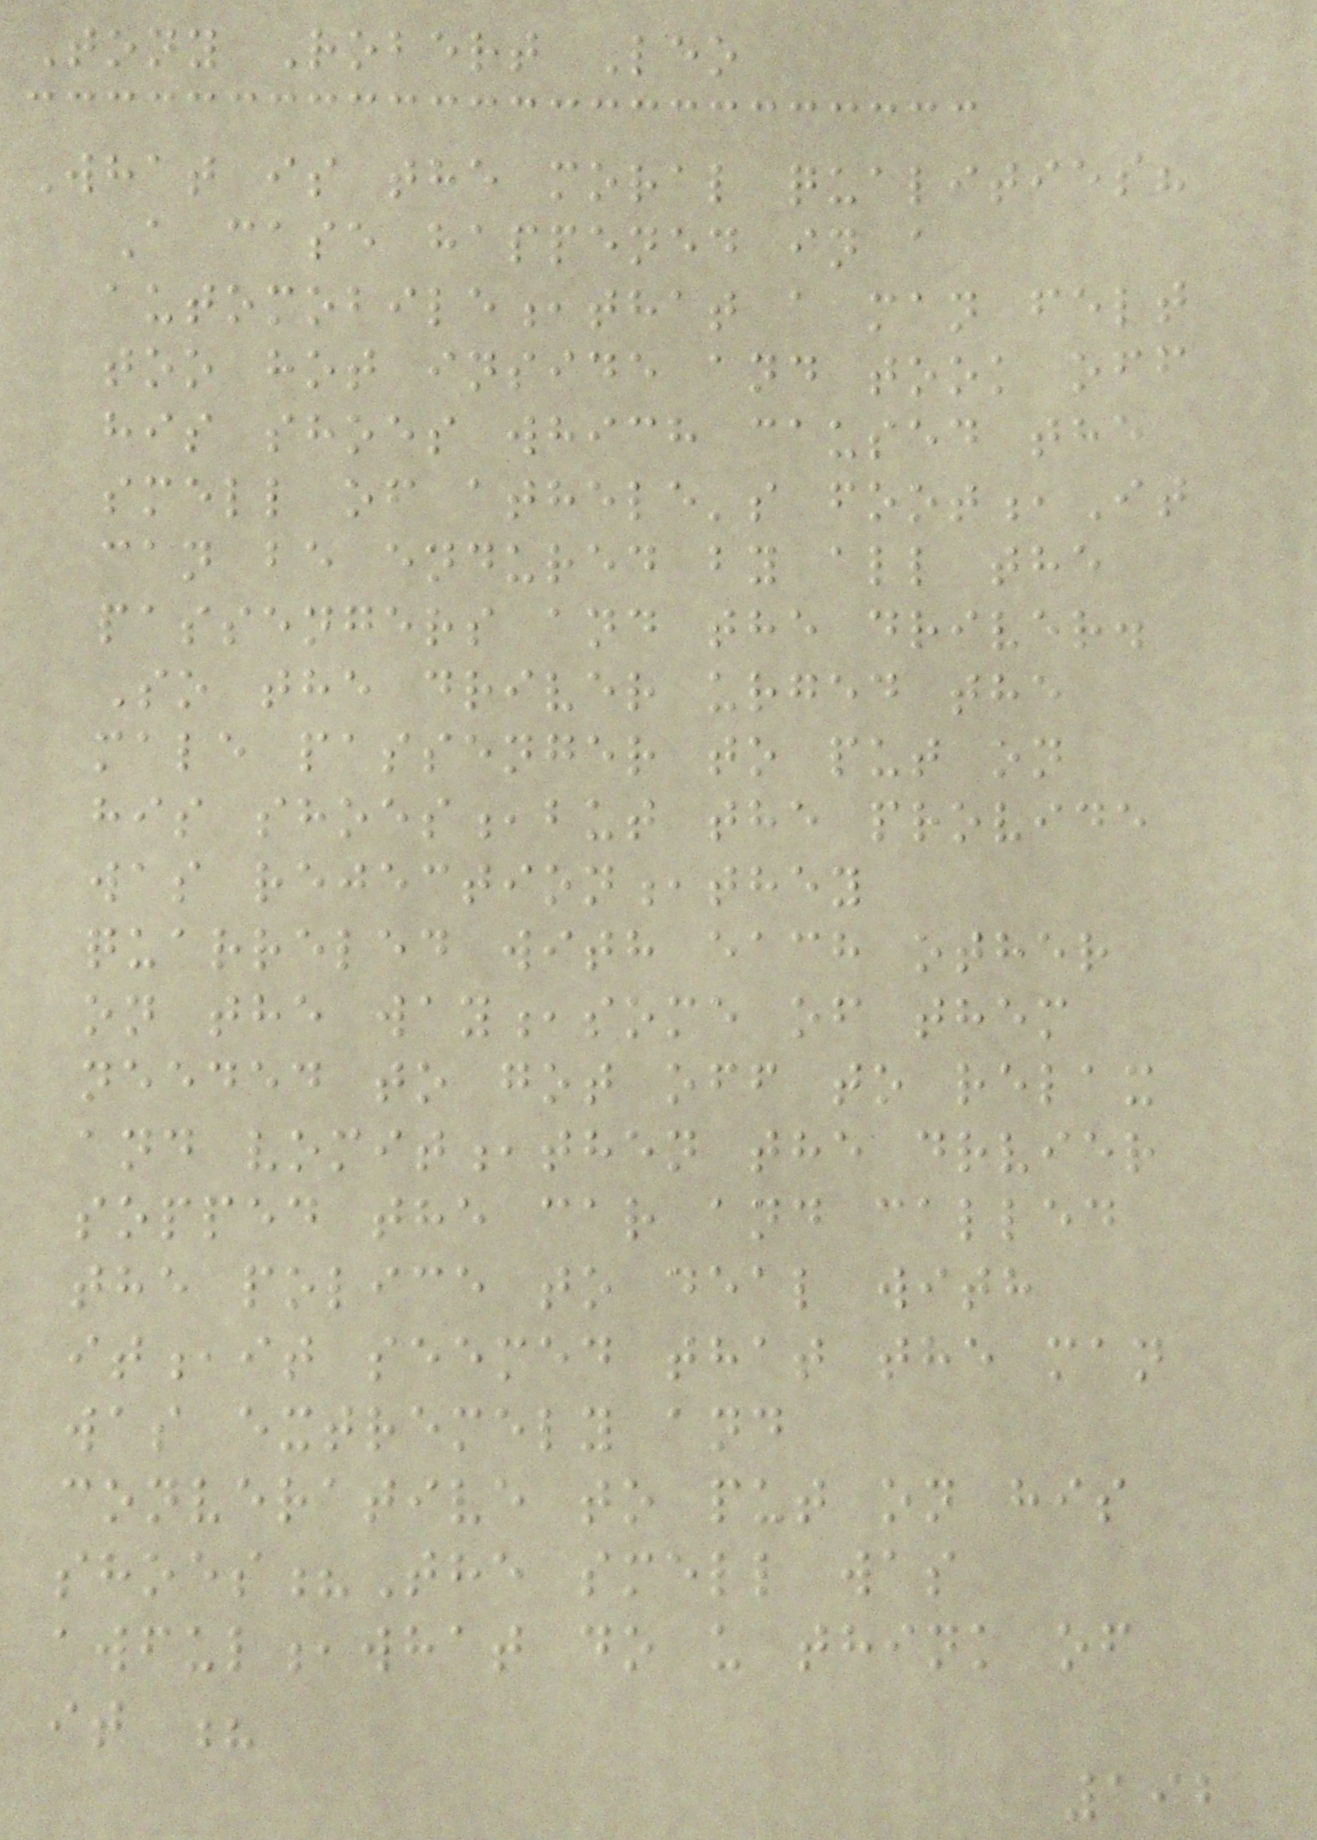Tony Robert Leo
What is the moral qualities?
A case happened in a
automobile,that a man felt
too hot inside and took off
his shoes which caused the
smell of athele's foot,It
can be endured by all the
passengers and the driver.
So the driver urged the
male passenger to put on
his shoes,but the provide
was rejection,they
quarreled with each other
on the way,some of them
needed to got off to relax
and vomit,then the drvier
sopped the car and called
the police to deal with
it,it seemed that the man
was extremely and
converative to put on his
shoes?The smell was
awful,what do u think of
it ?
192
